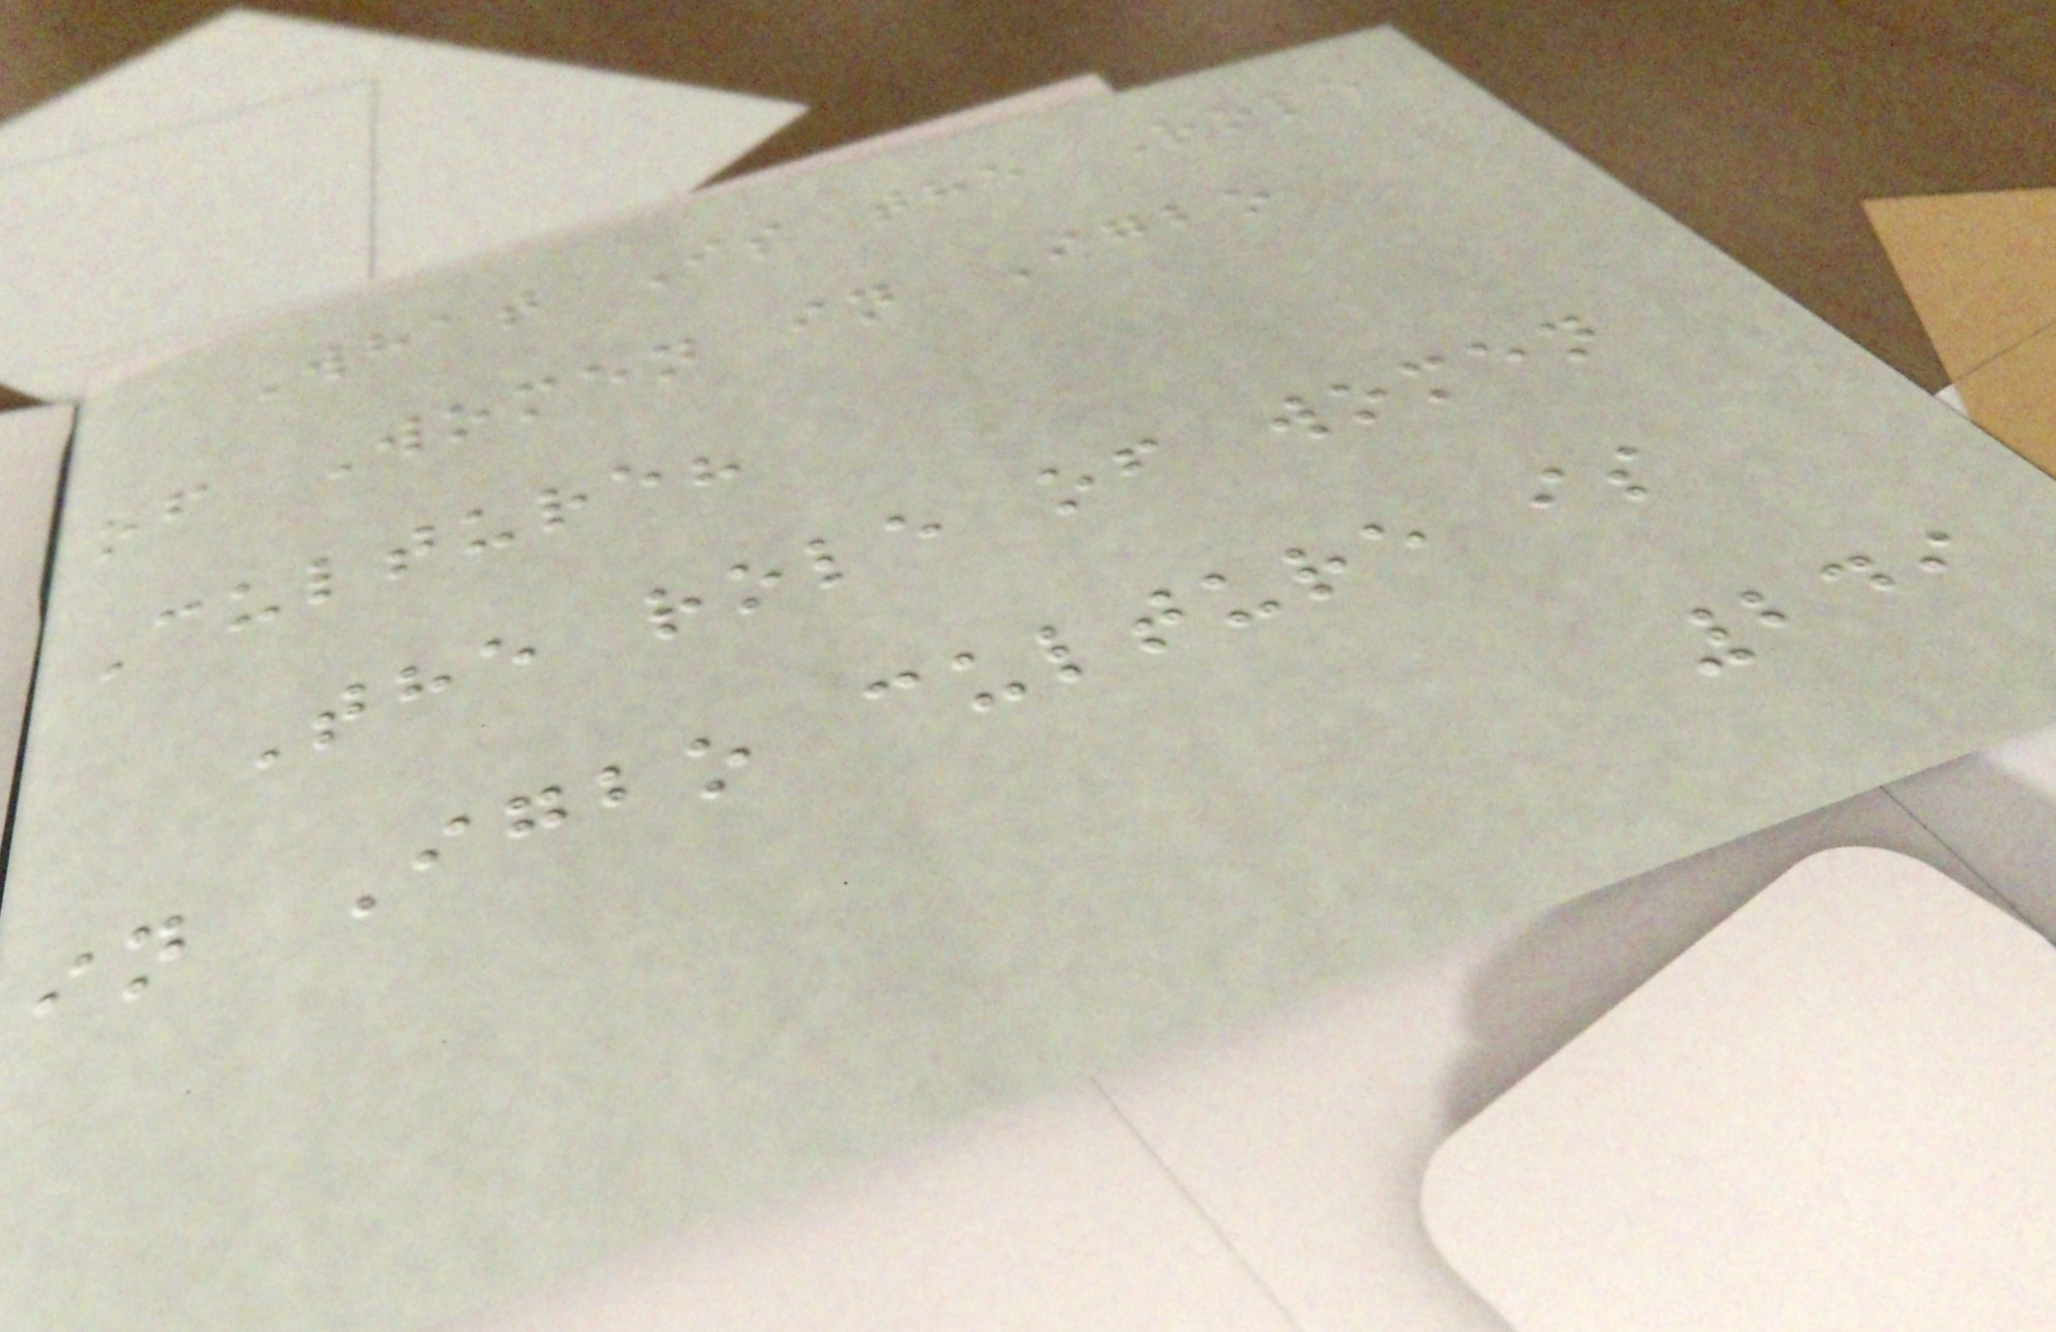What Is the Role
of Women in Igbo
Culture?
The role of women
in Igbo culture is
249
